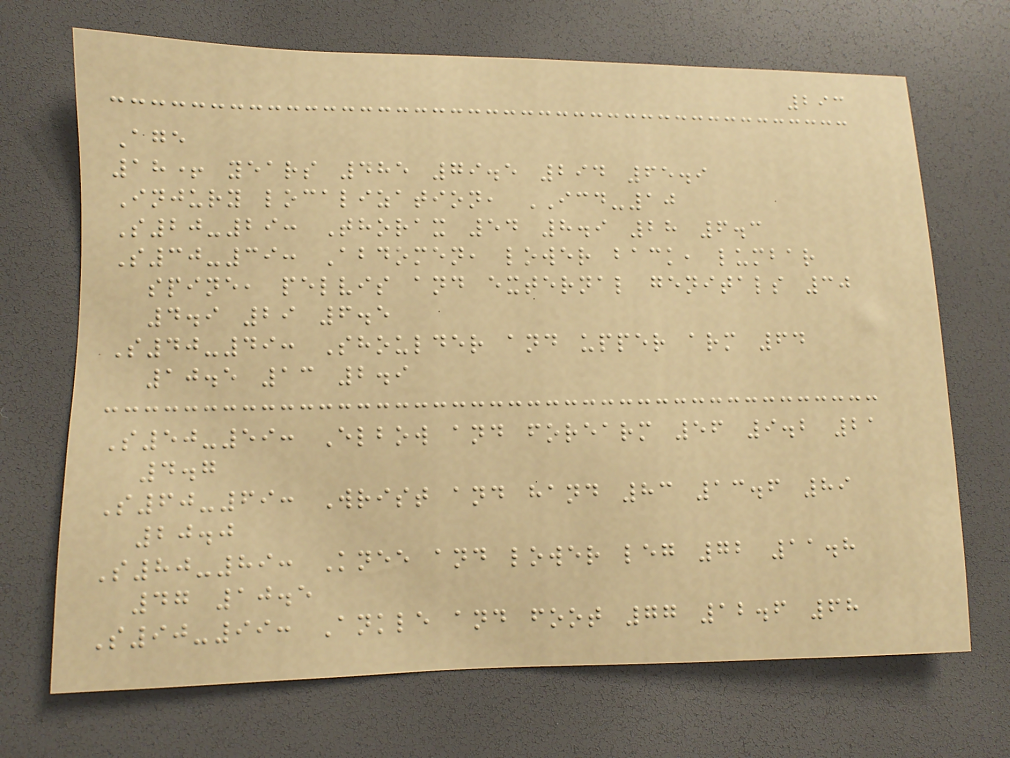293
Age
18+ years 485 79.5 294 65.9
Injury localization, ICD-10
S20-29: Thorax 54 8.9 28 6.3
S30-39: Abdomen, lower back, lumbar
spine, pelvis and external genitals 30
4.9 29 6.5
S40-49: Shoulder and upper arm 64
10.5 13 2.9
S50-59: Elbow and forearm 56 9.2 21
4.7
S60-69: Wrist and hand 83 13.6 89
20.0
S80-89: Knee and lower leg 72 11.8
47 10.5
S90-99: Ankle and foot 77 12.6 68
